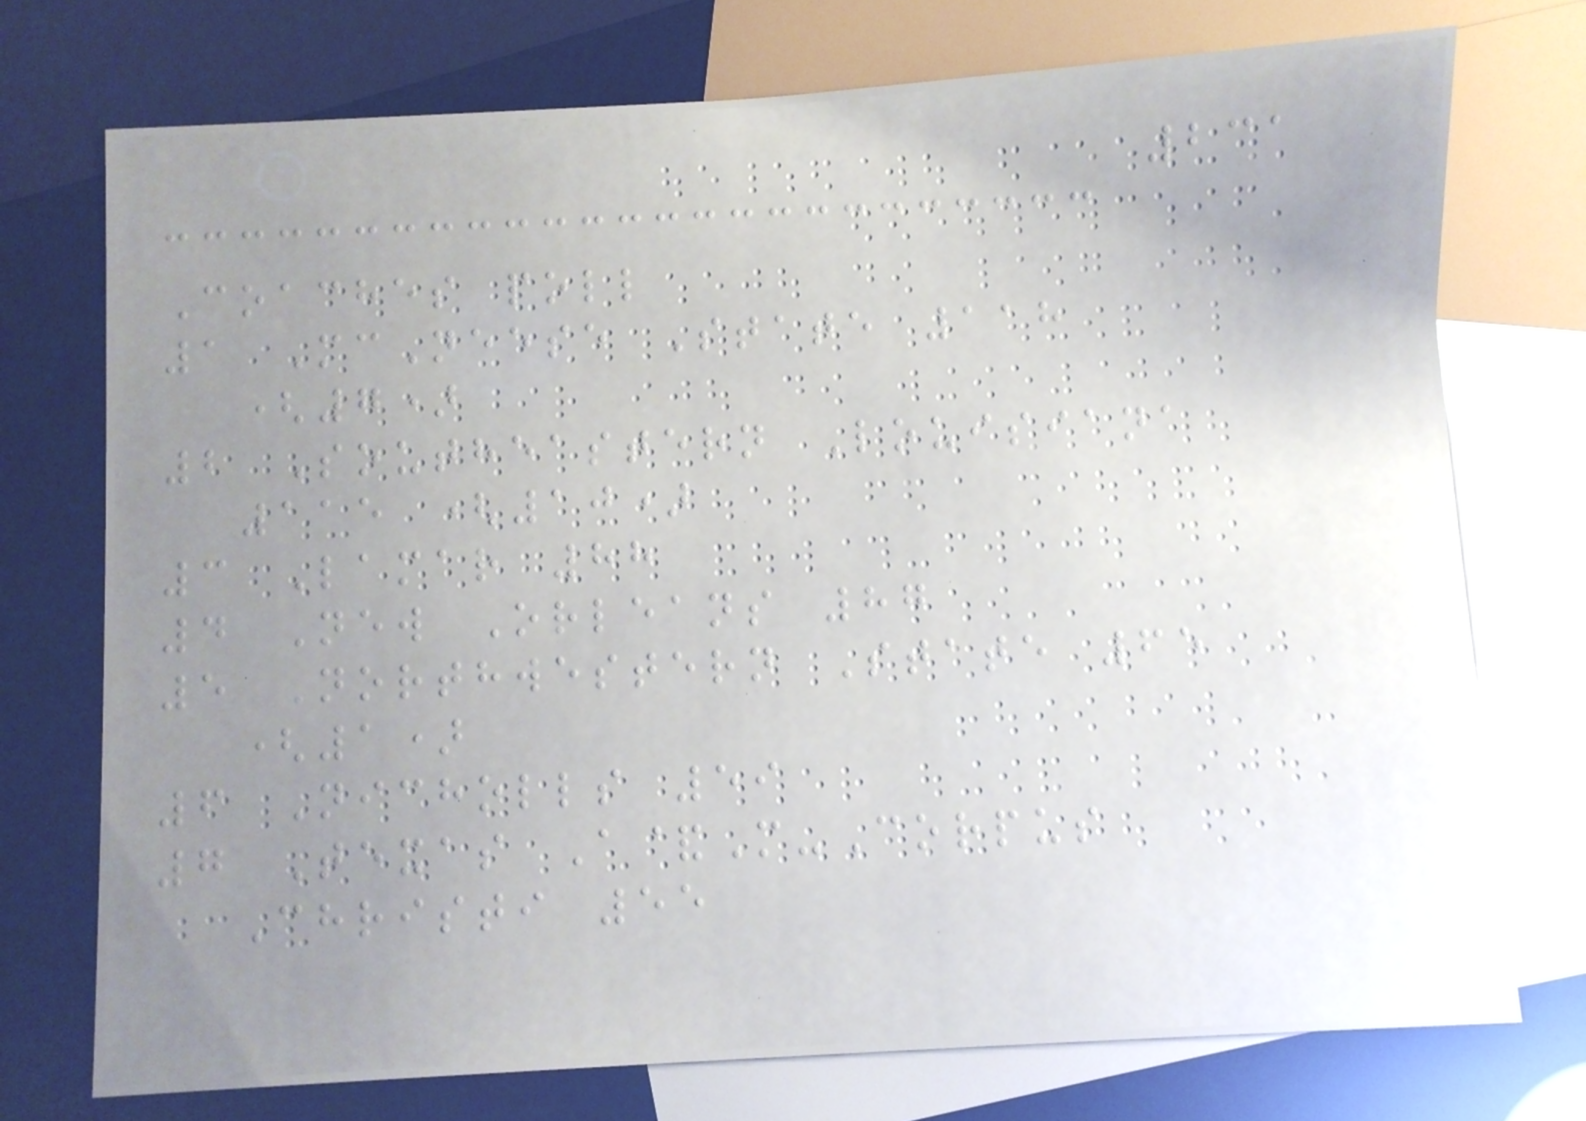231
Coaches poll
1 McNeese State 118
(7)
2 Southeastern Louisiana
115 (10)
3 Lamar 88
4 New Orleans 87
5 Northwestern State 65
(1)
6 Nicholls 59
7 Texas A&M-Corpus
Christi 55
